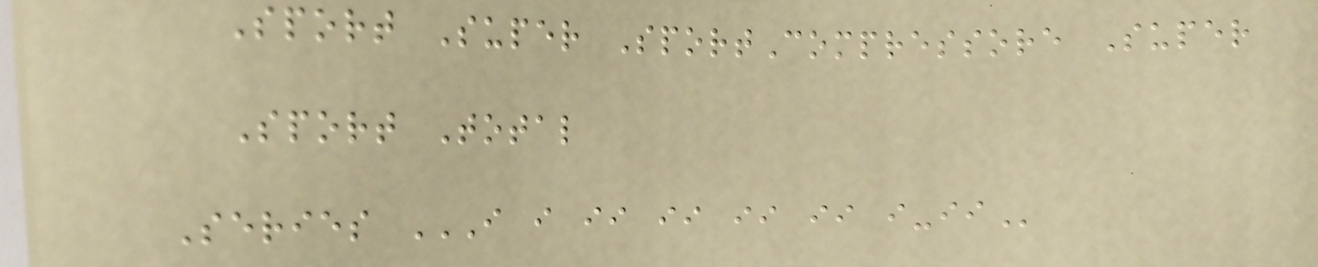Sport Super SportCompressore Super
Sport Total
Series I I II II II II I-II
